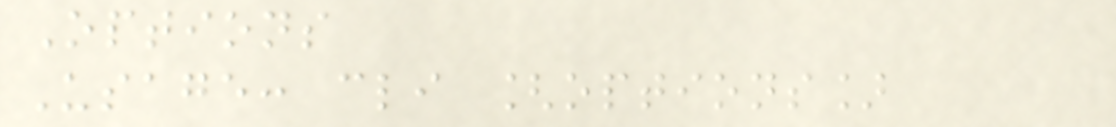Options
Usage: cli [options]
